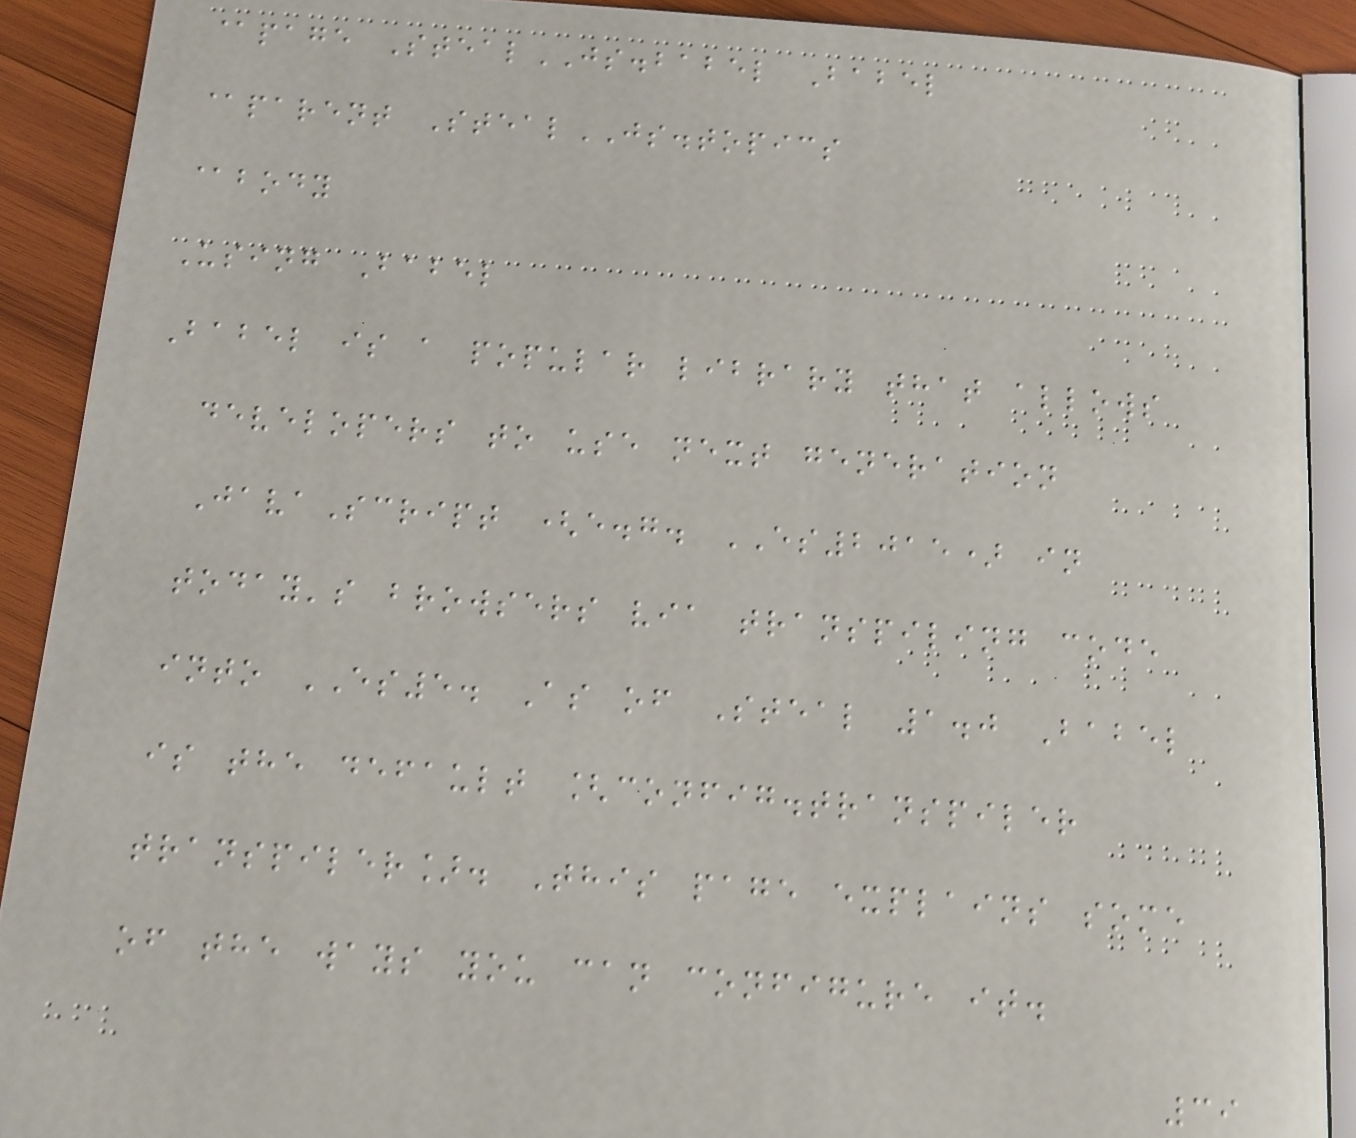@page StealJS.babel Babel
@parent StealJS.topics
@body
Using Babel
Babel is a popular library that allows
developers to use next generation
JavaScript (e.g. ES2015) in
today's browsers via transpiling code
into ES5. As of Steal 1.0 Babel
is the default [config.transpiler
transpiler]. This page explains some
of the ways you can configure it.
39
